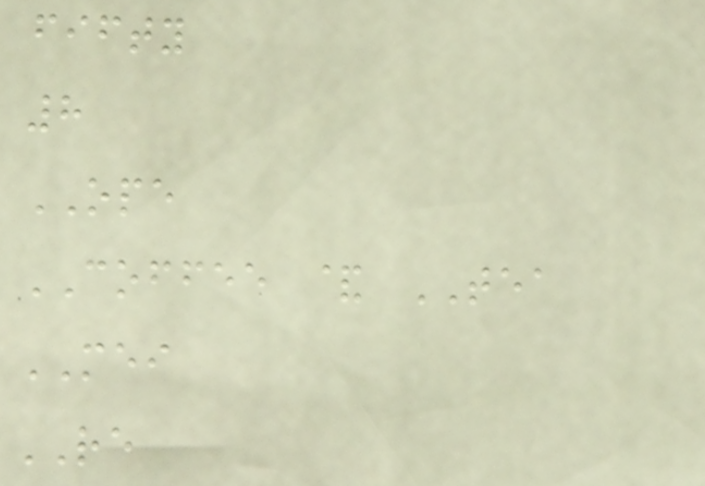fifty
8
OPE
COFFEE & TEA
MEI
RE
